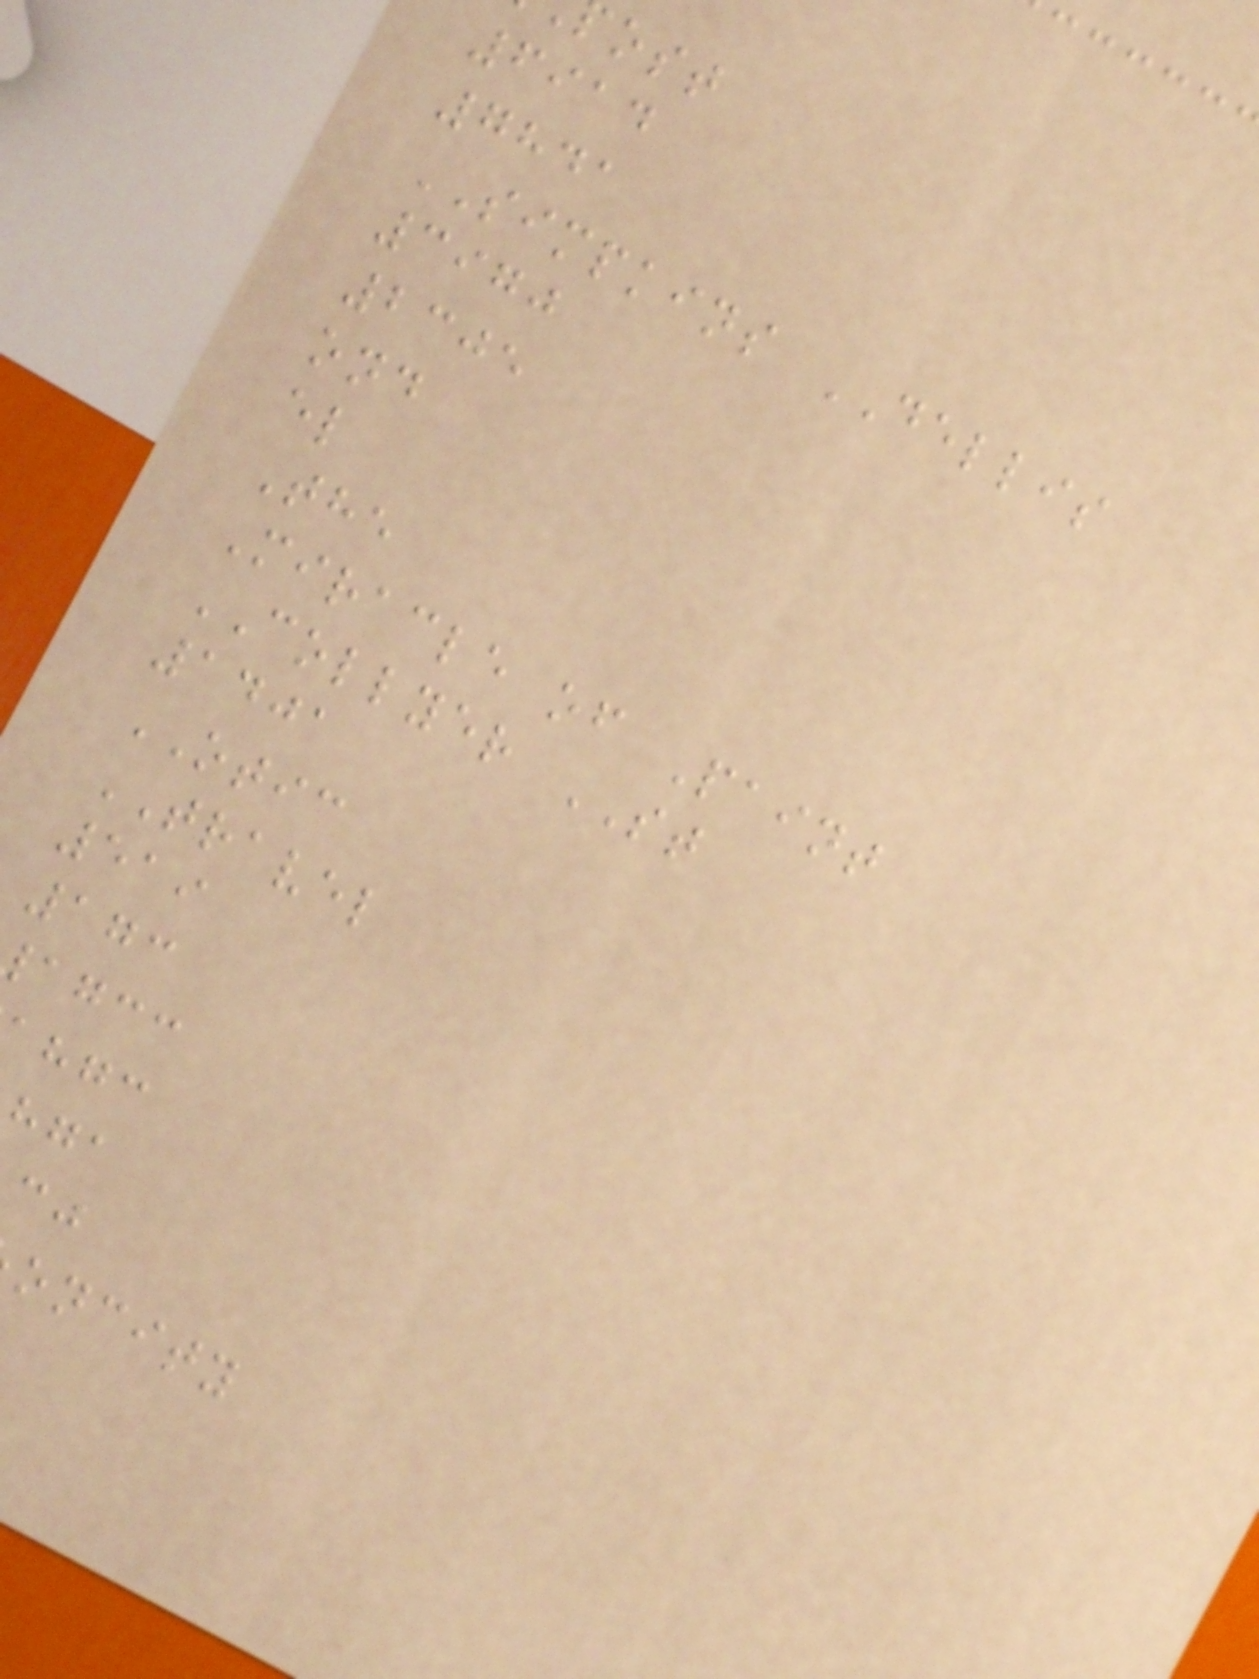6914
7841
SIMPKINS DELLIS
3970
2305
ond
el
The
Miracle of Paint
COLLYER ST
1401
OTIC
TRAVEL
519
173
agcc
oncity
